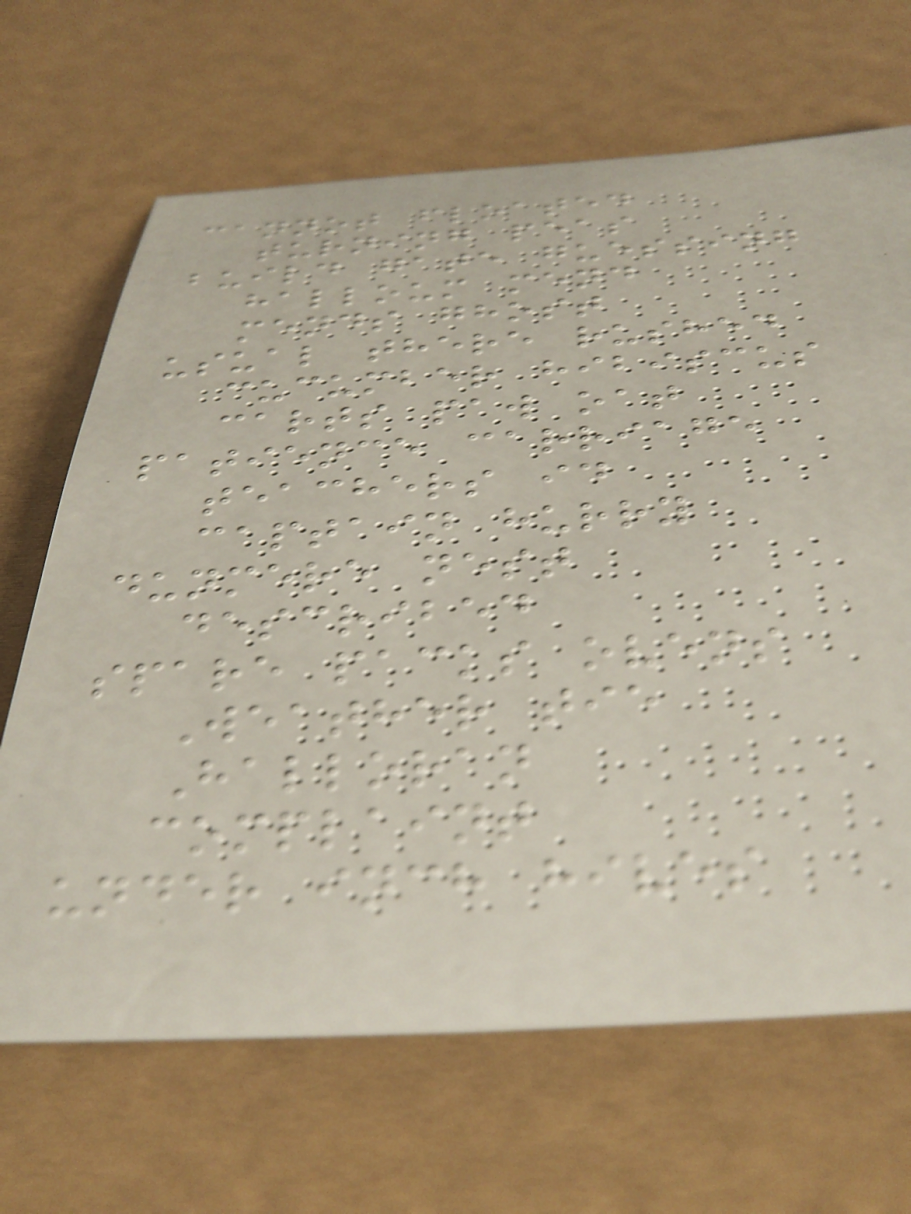cannot floated
turning peas
build gate guessing
halloum mend
mends ghost
usual there rushed
cucumber hibiscus
carts paw oat
patience carriage
teachers id
captain hurry
dunmere nest
described
spare packs ovens
Weather tie
Halloran
complaint
under inch hives
